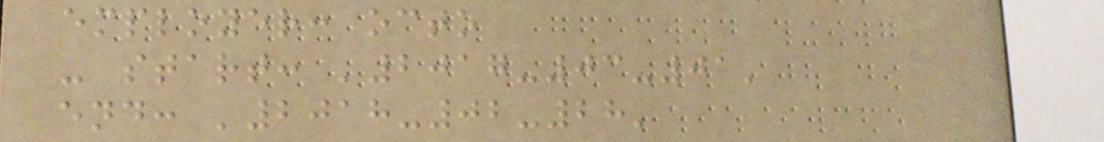employer: octo
- start: '2017-03-01'
end: '2018-02-28'
